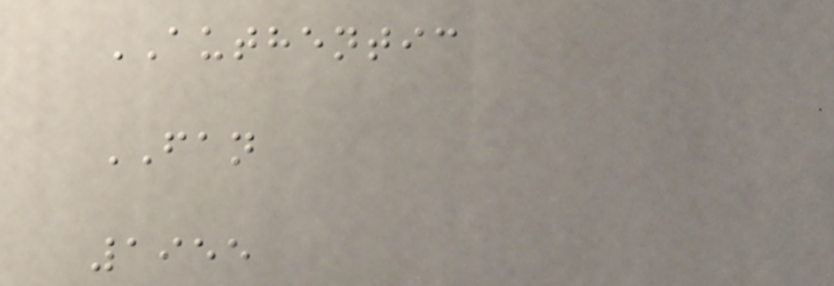AUTHENTIC
FAN
1955
